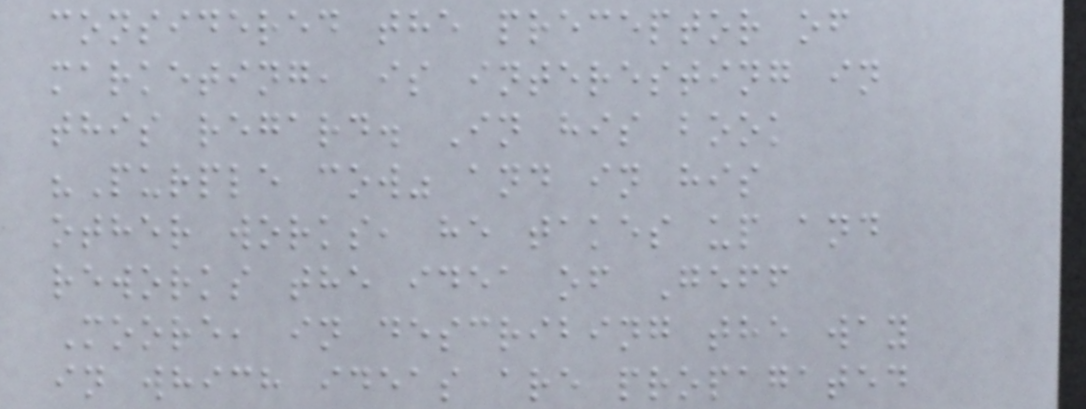considered the preceptor of
marketing, is interesting in
this regard. In his book
"Purple cow" and in his
other works, he takes up and
reworks the idea of Geff
Moore, in describing the way
in which ideas are propagated
